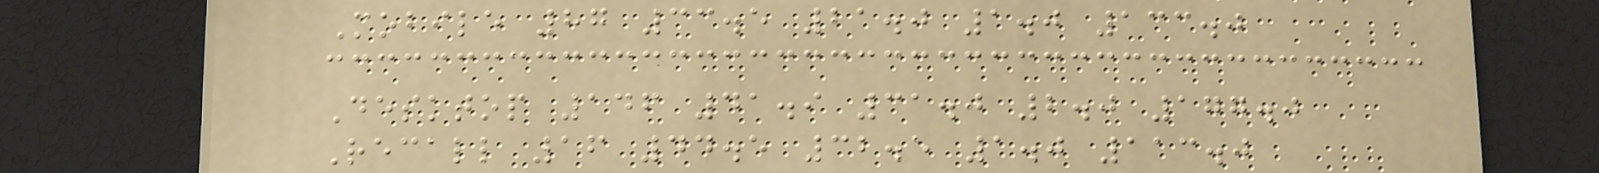Mobile 87 33.5 21.0 1.0 133.0
Desktop 146 41.9 31.0 2.0 177.0
Recall 16 44.5 32.5 1.0 113.0
